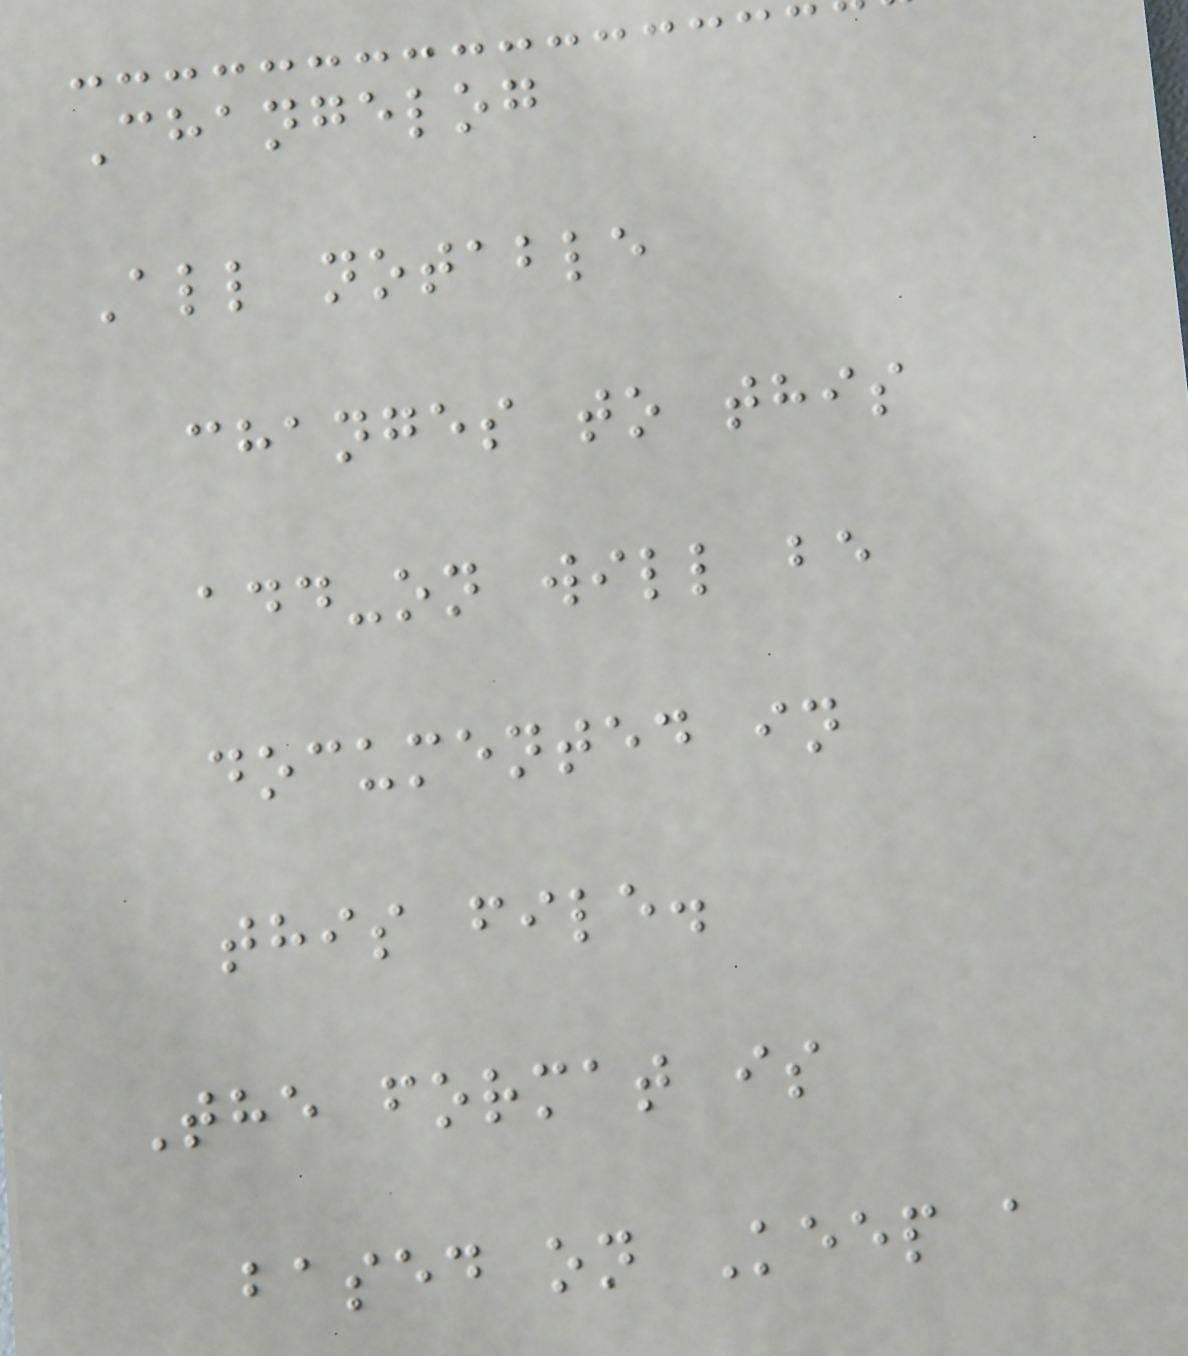Changelog
All notable
changes to this
add-on will be
documented in
this file.
The format is
based on Keep a
